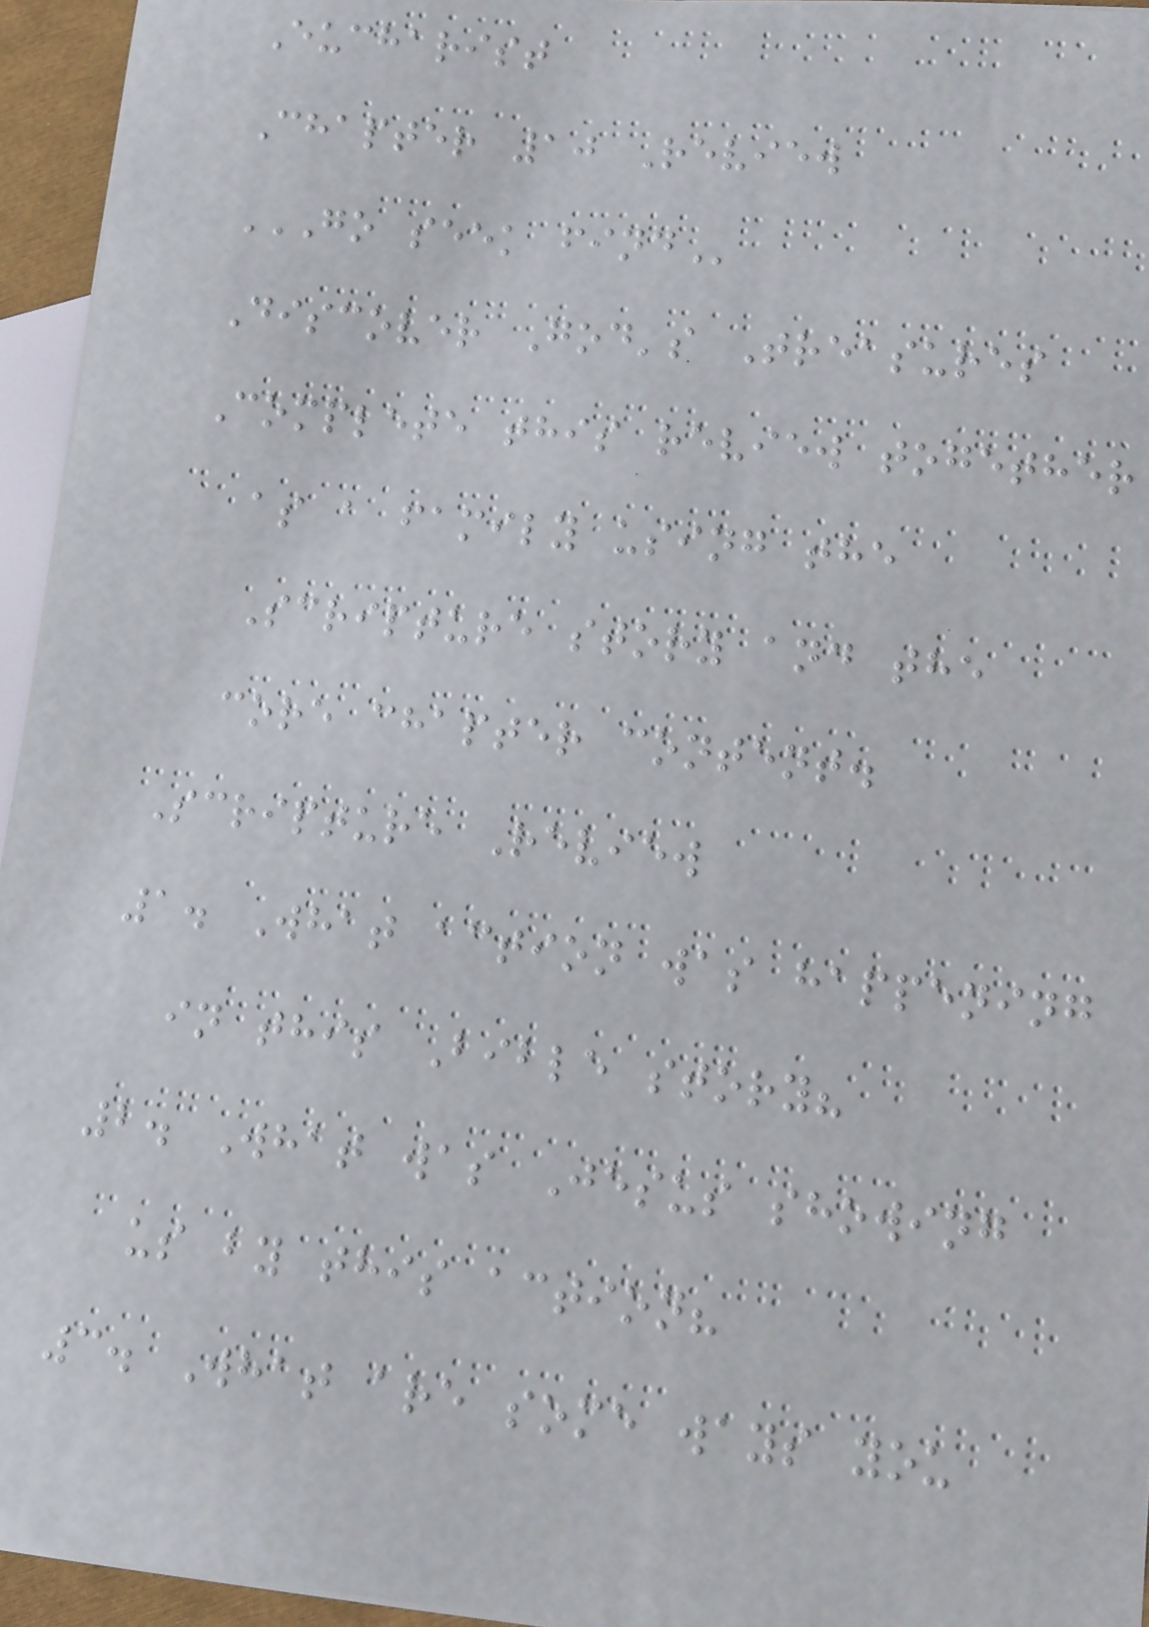Eucharist
Chapter 10 Review
GO SEEK FIND
Discover God's Treasures
Complete this review together
as a family using the
Scripture story and the
core chapter content.
Scripture Review
1. What action was happening
in this Bible story?
2. What was Jesus showing
us by this action?
3. What are some ways you
